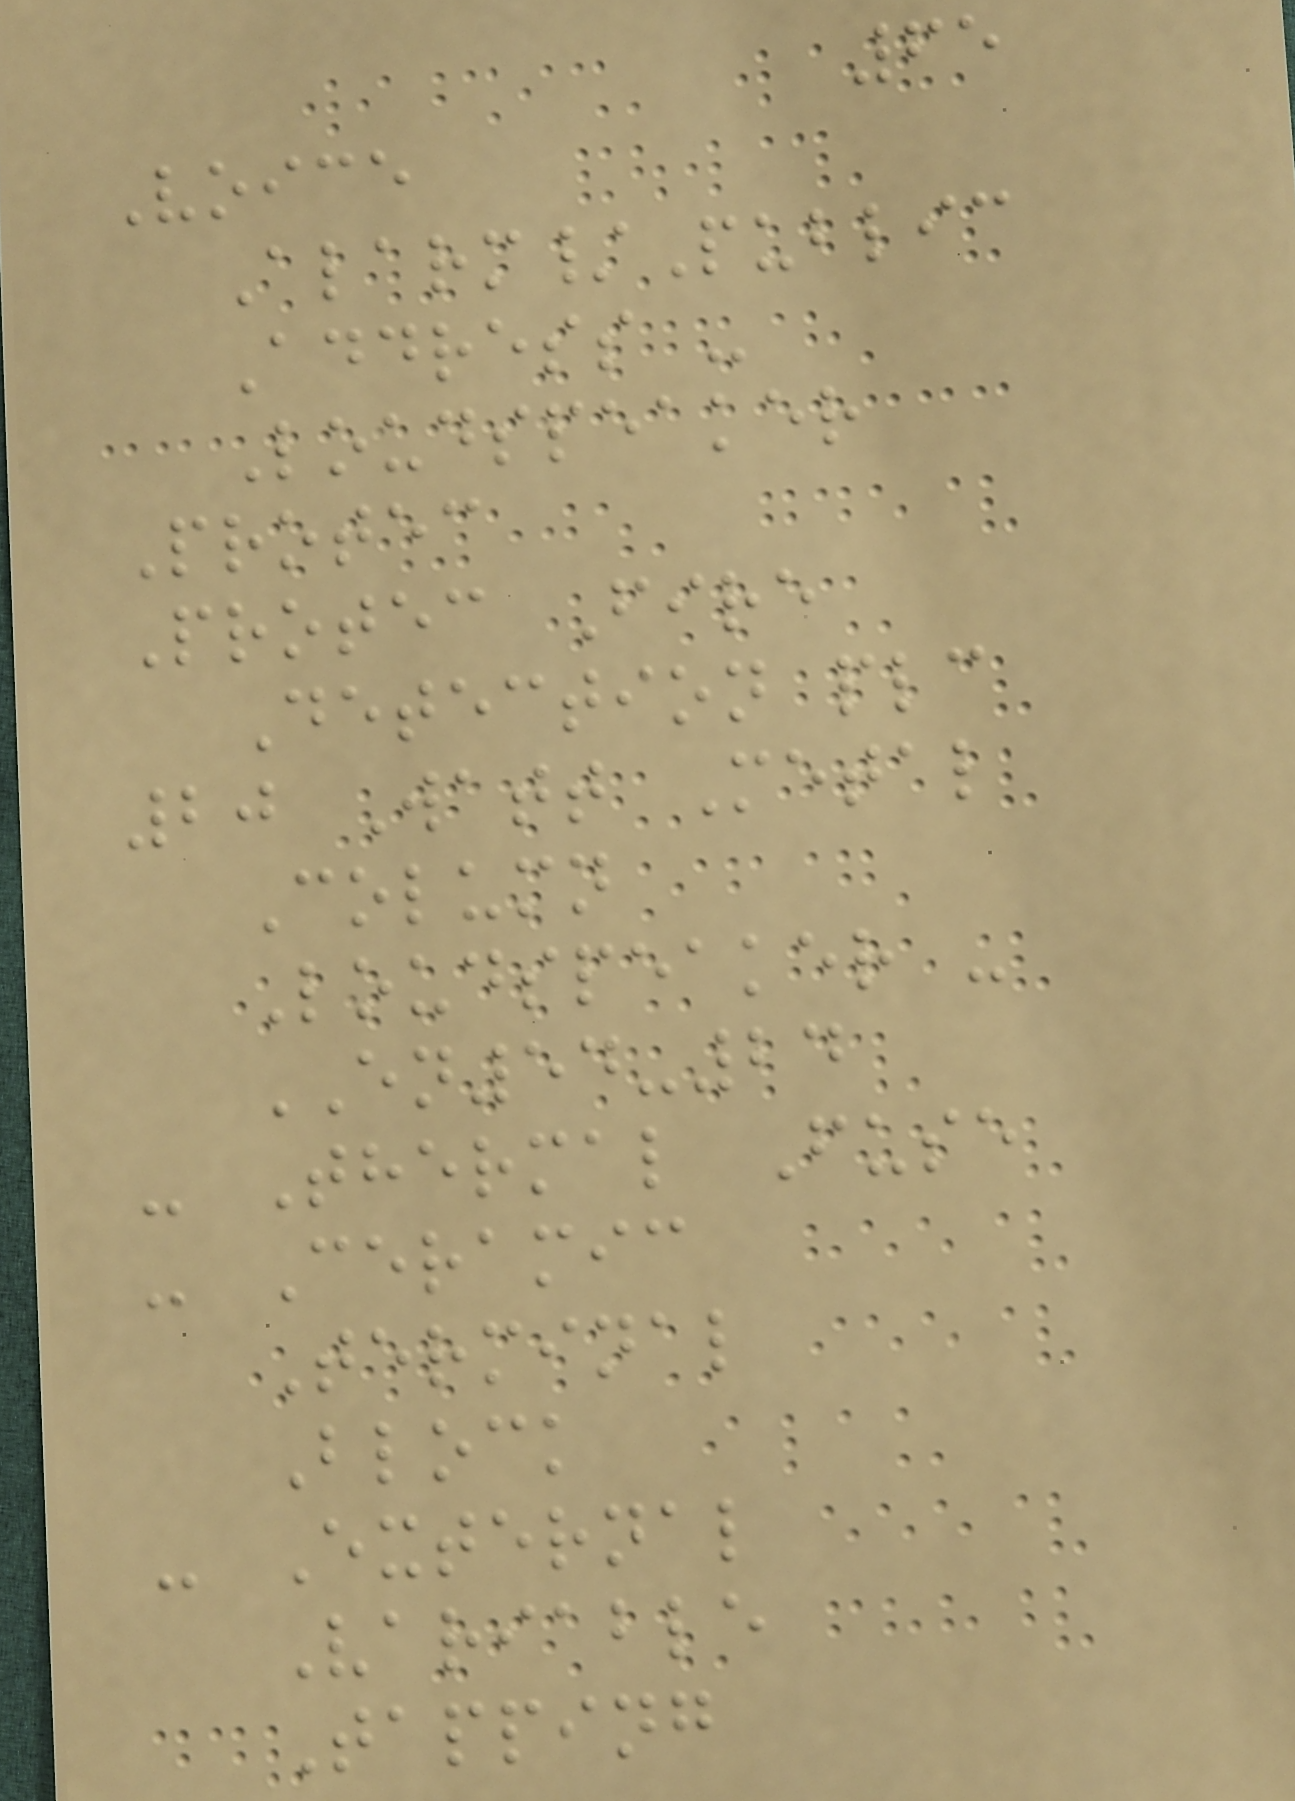65
Voice
Alarm/Public
Address -
Loudspeaker
Protec
Protec Fire
Detection plc
20 Watt Metal
Column
Loudspeaker -
EN54-24
- Thermal Fuse
- Ceramic
Terminal
Block
- External
Variable
Tapping
